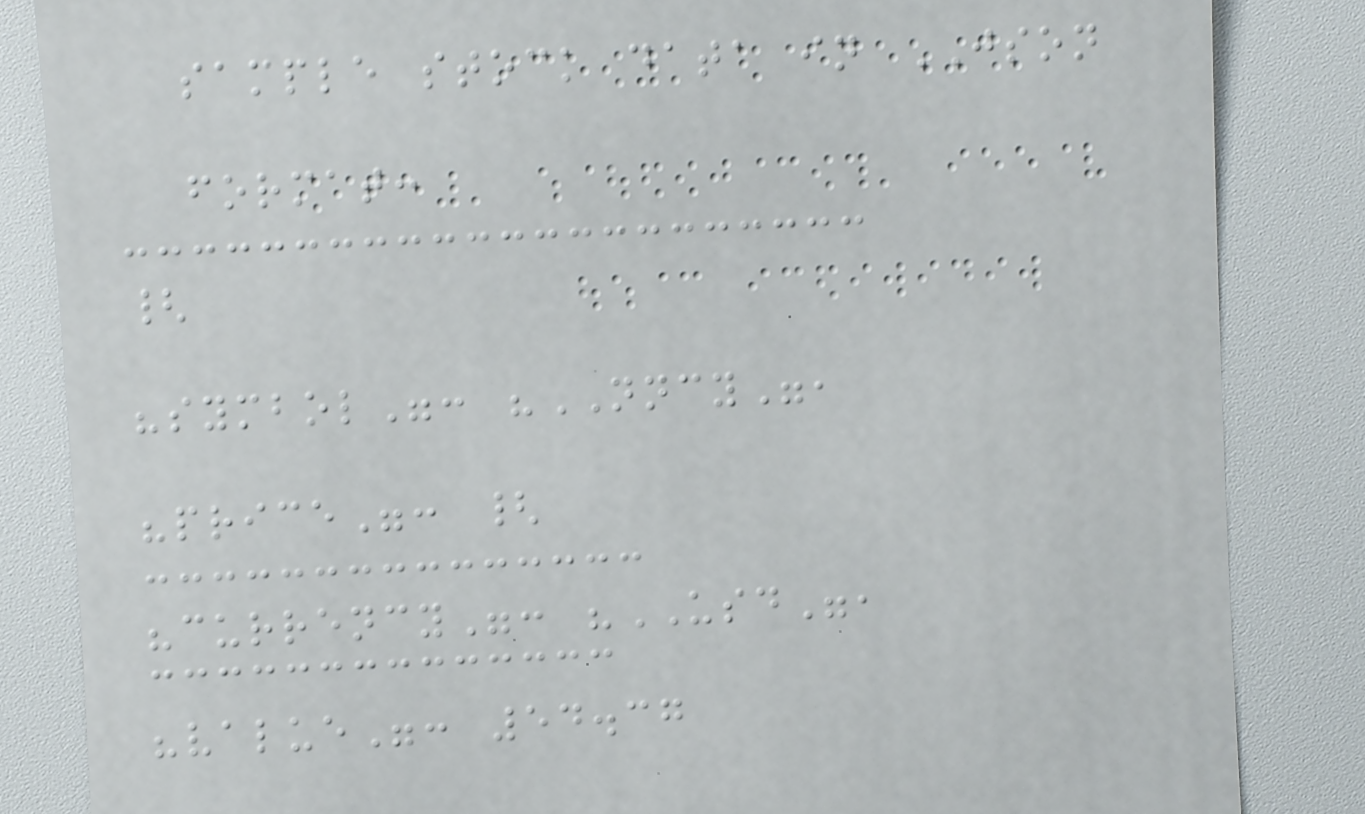sample stock data in JSON
format:
{
"symbol": "NNCY",
"price": {
"currency": "USD",
"value": 54.37
